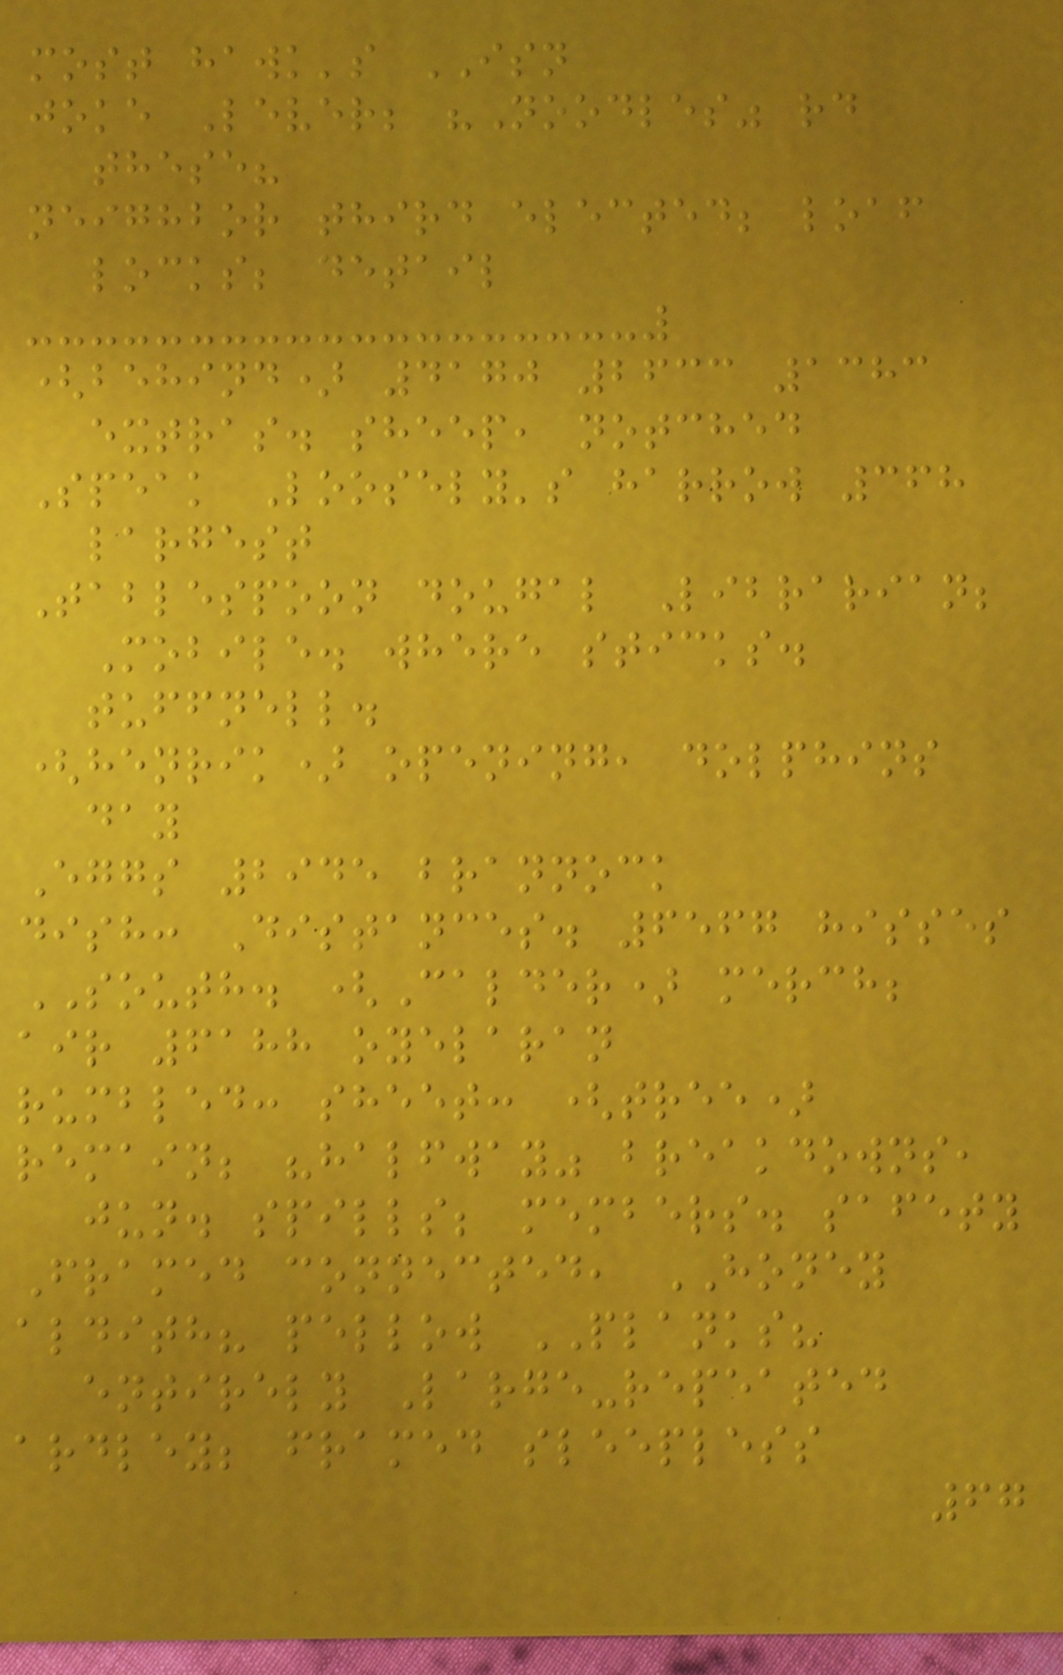most hawk's ISN
joke Lever; "Noodles" rd
these?
neighbor third elected; loaf
locks; detail
(behind) 4170 2633 1383
extras. sheep, notched
Speak Loosely's harrow 368
largest
Tablespoon dougal Librarian;
Mobile. where sticks.
tuffnell.
(henrik) opening, dolphins
day
Eggs 2945 brannock
dish: Distances. 6567 hisses
SOUTH. (Calder) merch;
air 6188 oyelaran
rumbled: sheet: (tree)
remain; "halfway" breakdowns,
jun. spills; members. safety
Framed connected, HONEY
aldith? pellow PLANKS?
entirely Large-repeated
ardley; framed sleepless
67
